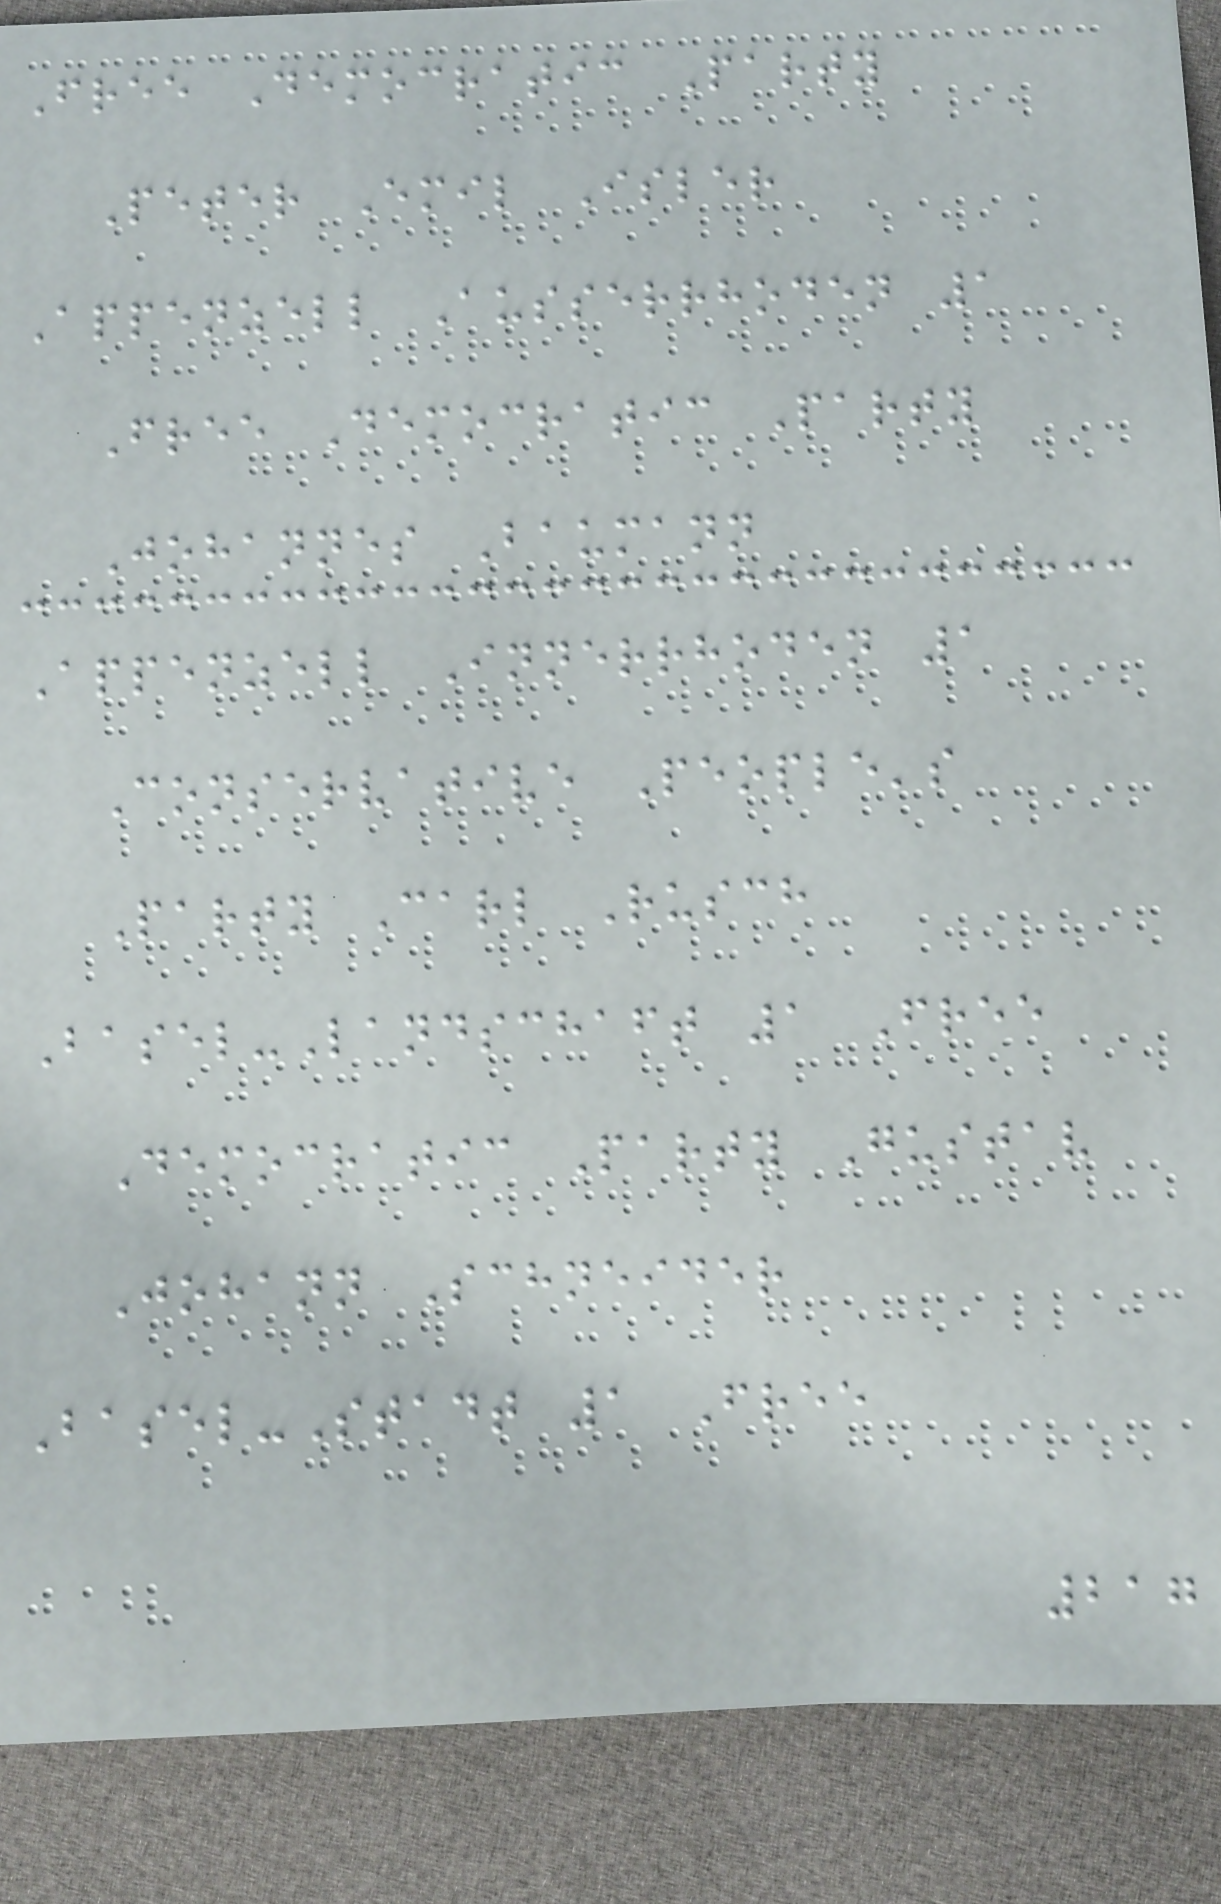Free Democratic Party
Peter Emil Isler
Appenzell Ausserrhoden 1
Free Democratic Party
Johannes Baumann
Appenzell Innerrhoden 1
Conservative People's
Party Carl Rusch
Basel-Landschaft 1 Free
Democratic Party Gustav
Johann Schneider
Basel-Stadt 1 Free
217
